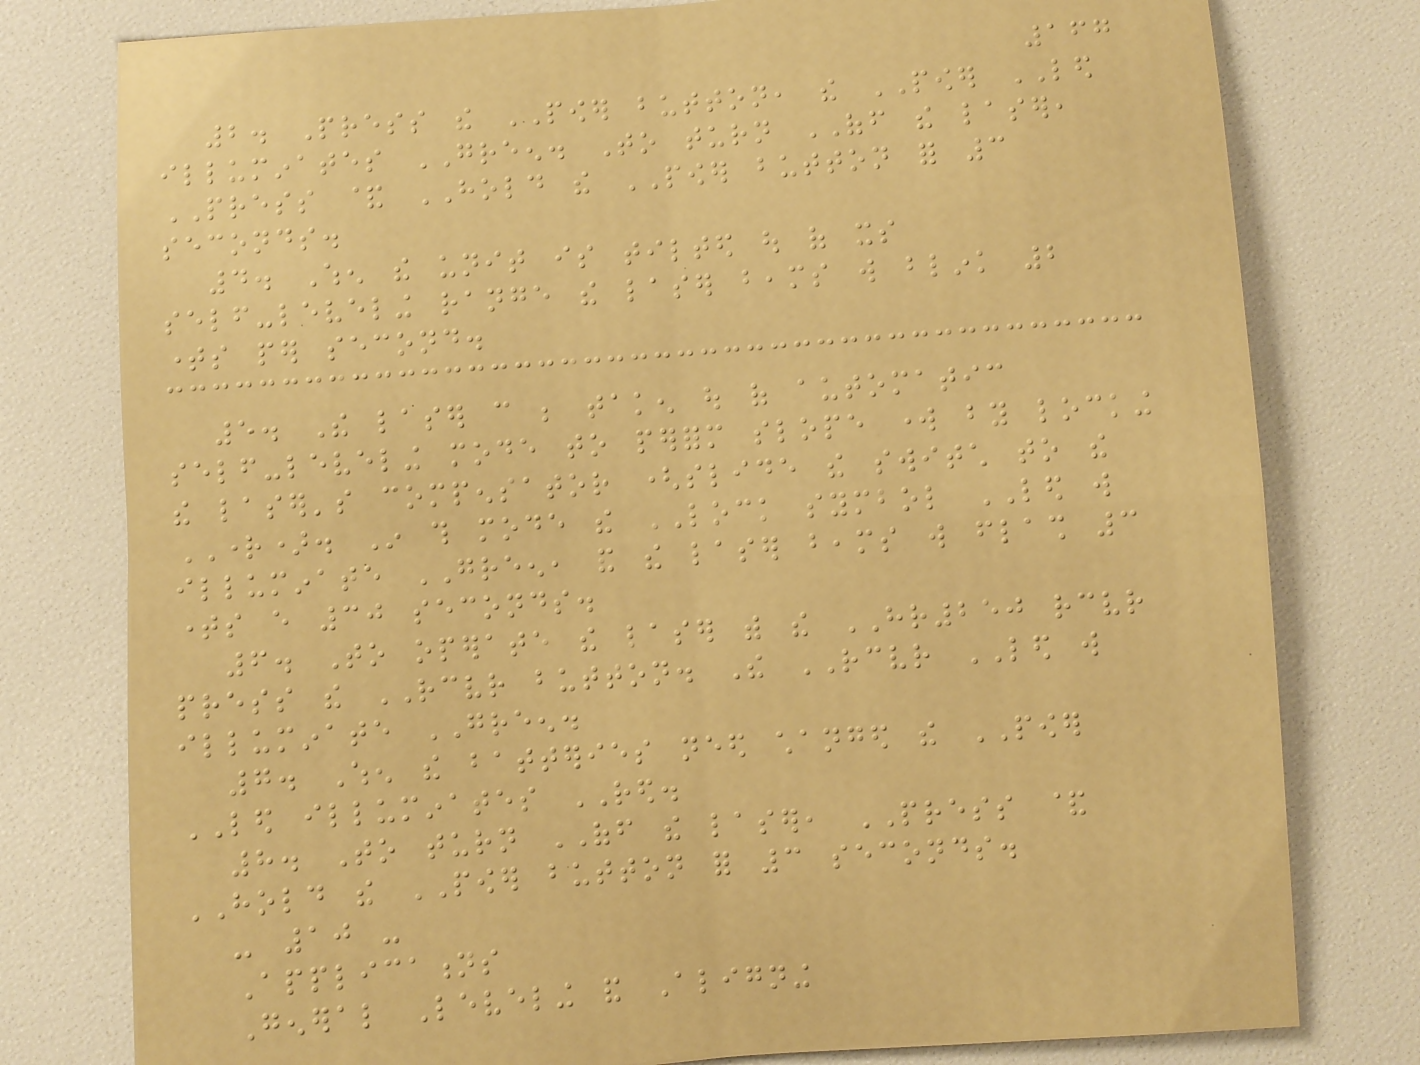167
2. Press the POWER button, the POWER LED
illuminates GREEN. To turn OFF the laser,
PRESS & HOLD the POWER button for 3
seconds.
4. When the unit is tilted out of its
self-leveling range the laser beams will blink 2
times per second.
5. The laser can be taken out of automatic
self-leveling mode to perform slope work by locking
the laser's compensator (slide the switch to the
RIGHT). In this mode the LOCK symbol LED will
illuminate GREEN, and the laser beams will flash 3
times every 30 seconds.
6. To operate the laser with the HR250 receiver
press the RECEIVER button. The RECEIVER LED will
illuminate GREEN.
7. When the batteries need changed the POWER
LED illuminates RED.
8. To turn OFF the laser, PRESS &
HOLD the POWER button for 3 seconds.
- 10 -
Applications
General Leveling and Aligning
